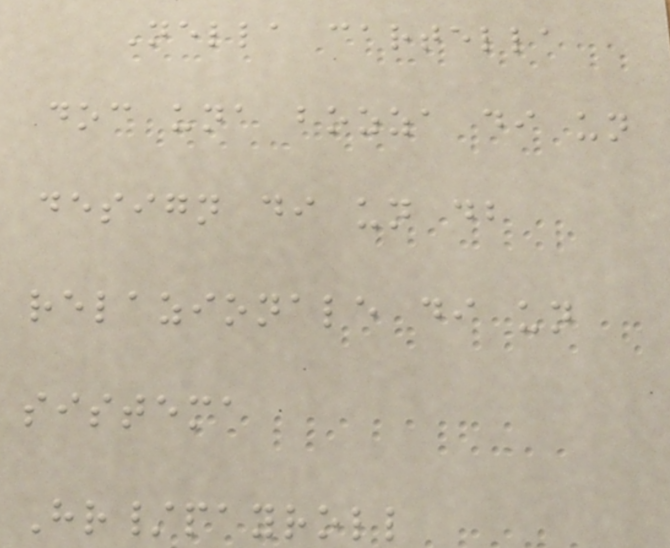Nella cartella
doc una bozza di un
design di un db
relazionale di un
sistema
Hr/payroll
